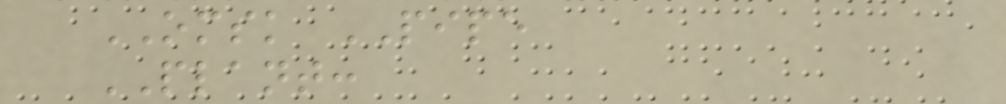OMSK PIPE
PLANT:
